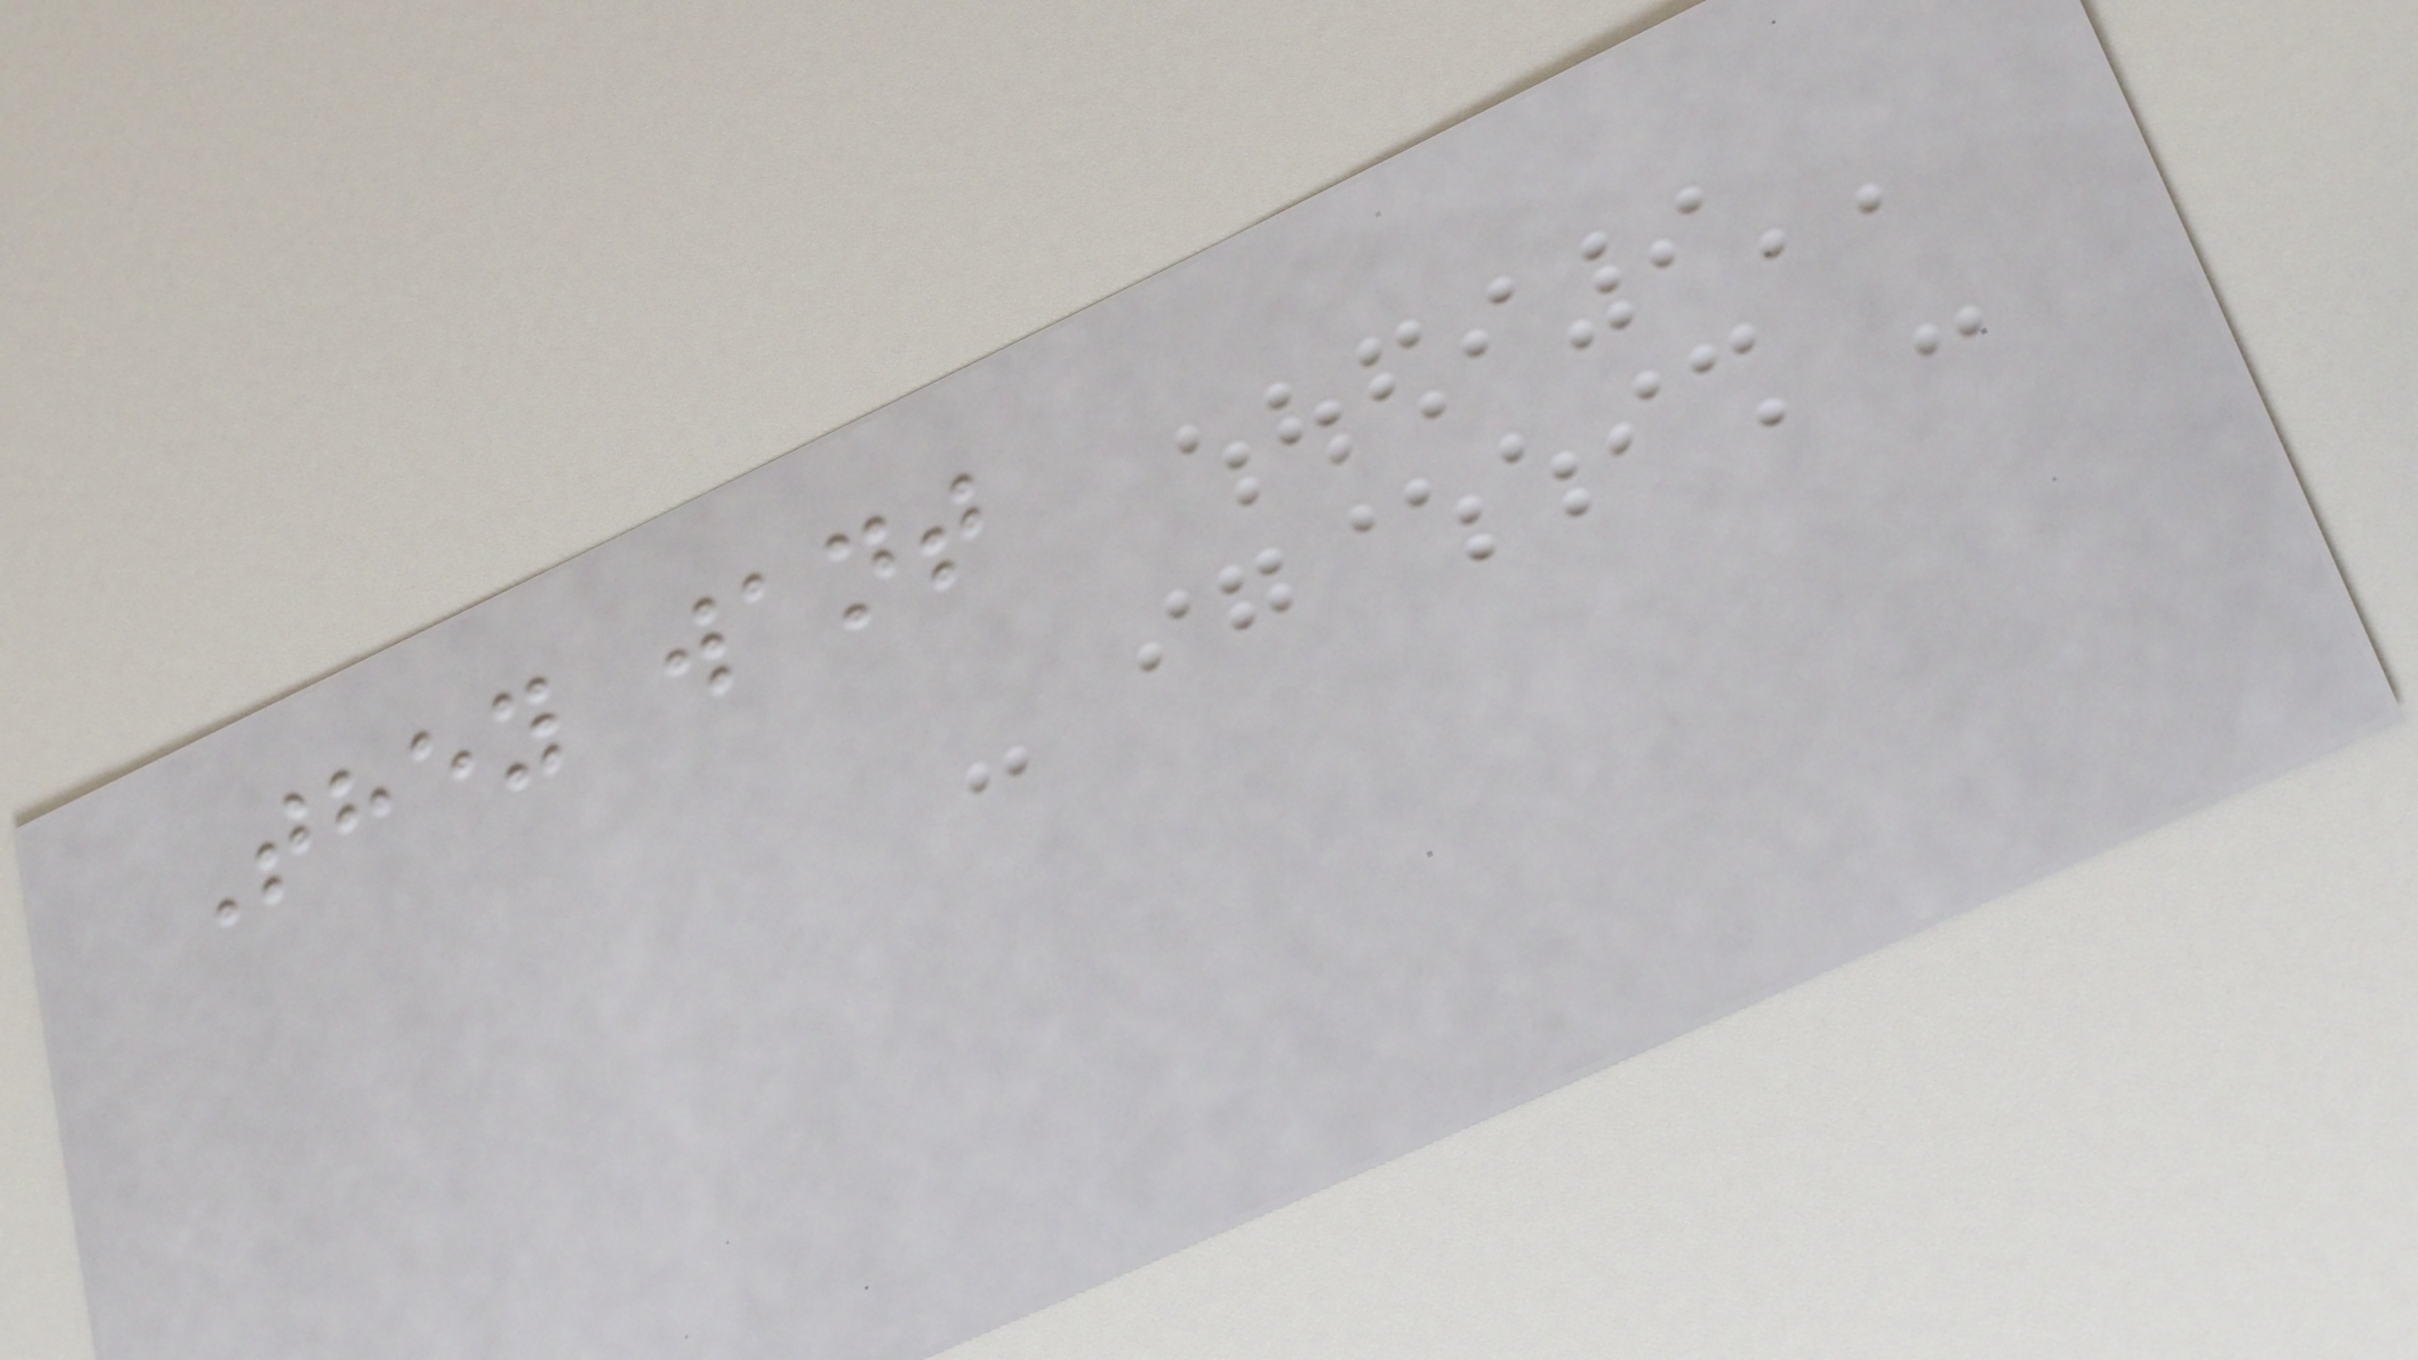They want
